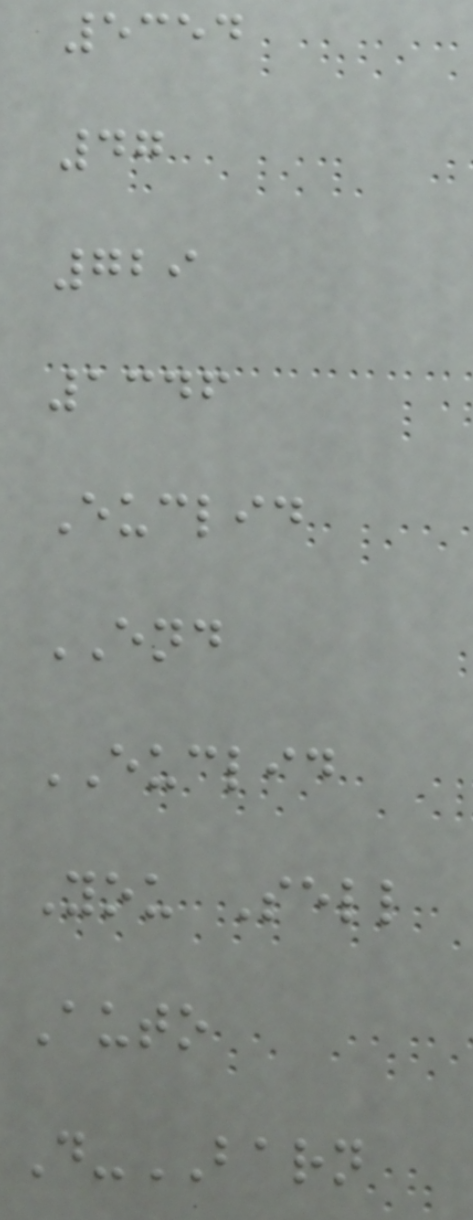5354
47
729
1346
Euclid
END
EUCLID
You Sell
Auto
D-BARN
